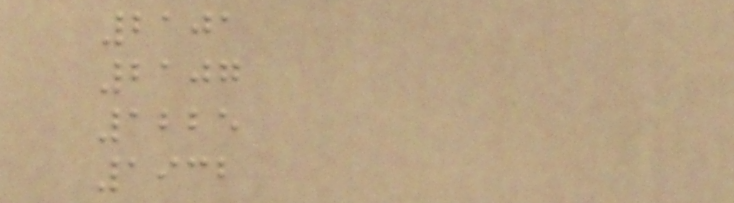2101
2107
1225
1932
